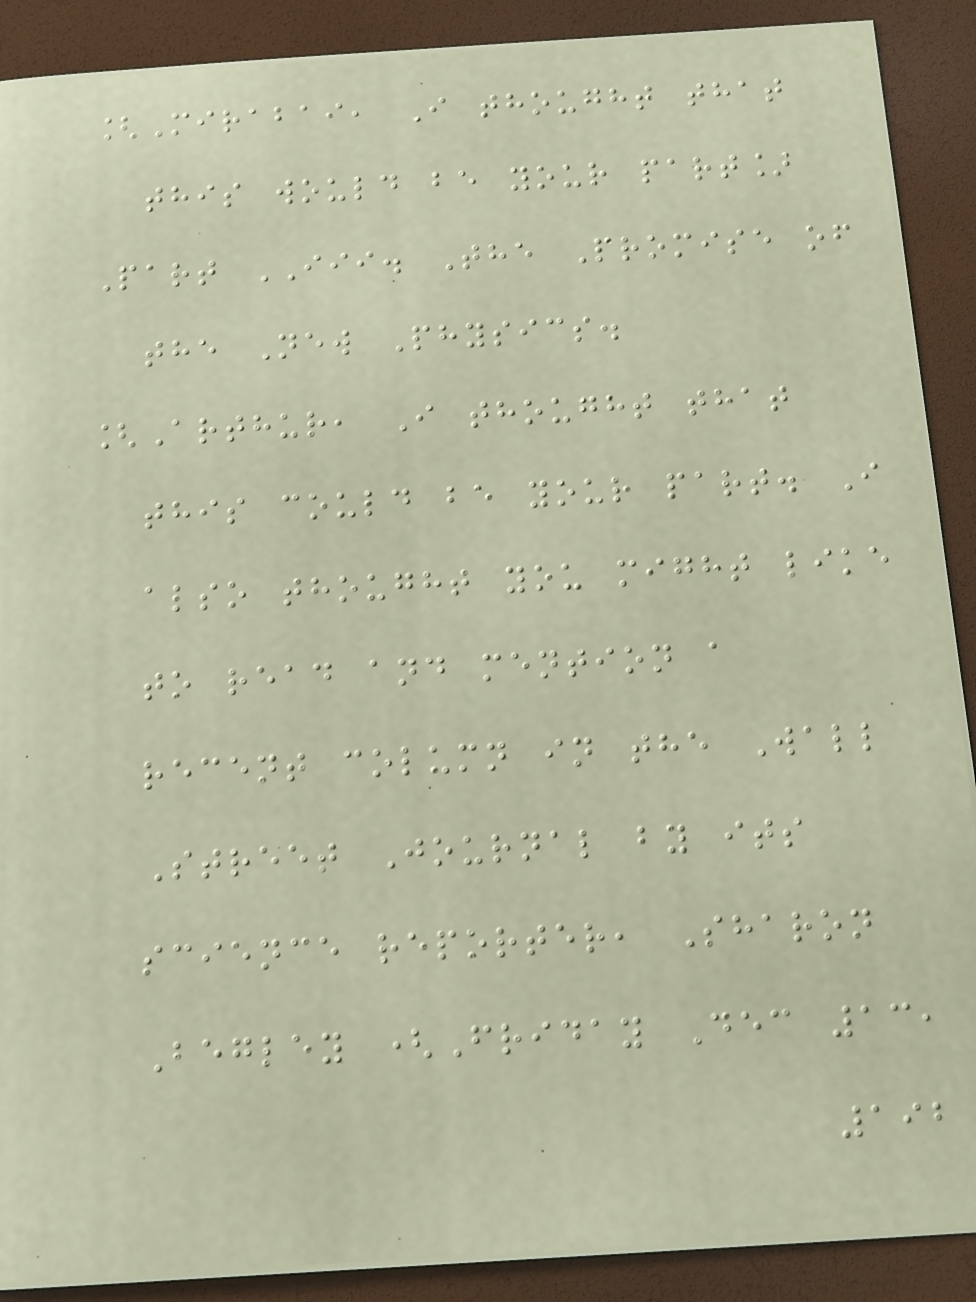[Mirabai, I thought that
this would be your part]
Part III. The Promise of
the New Physics.
[Arthur, I thought that
this could be your part. I
also thought you might like
to read and mention a
recent column in the Wall
Street Journal by its
science reporter, Sharon
Begley (Friday Dec 13,
192
